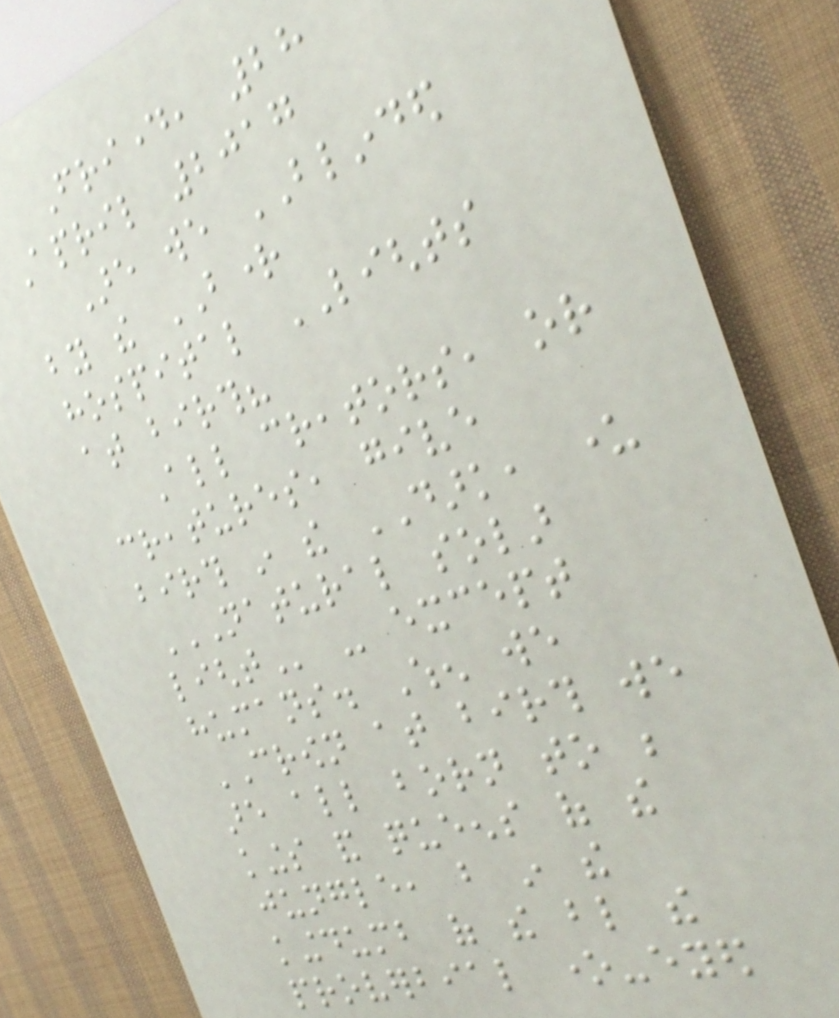Friday, 28
April 2017
Are we BLINDED
by the BRIGHT
hospital LIGHTS
at birth?
All creators, or
creatures, give
birth in the DARK, under
NATURAL SOLAR
LIGHT - except
humans. When we
CROWN at birth we
are all born to be
kings and queens of the
jungle, but in the
kingdumb of the blind the
proverbial one-eyed
